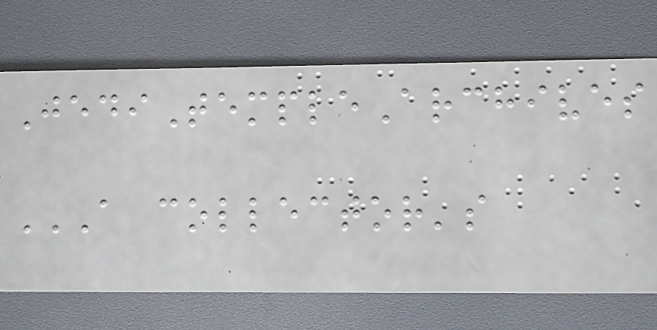JediTempleArchives
A COLLECTOR'S
